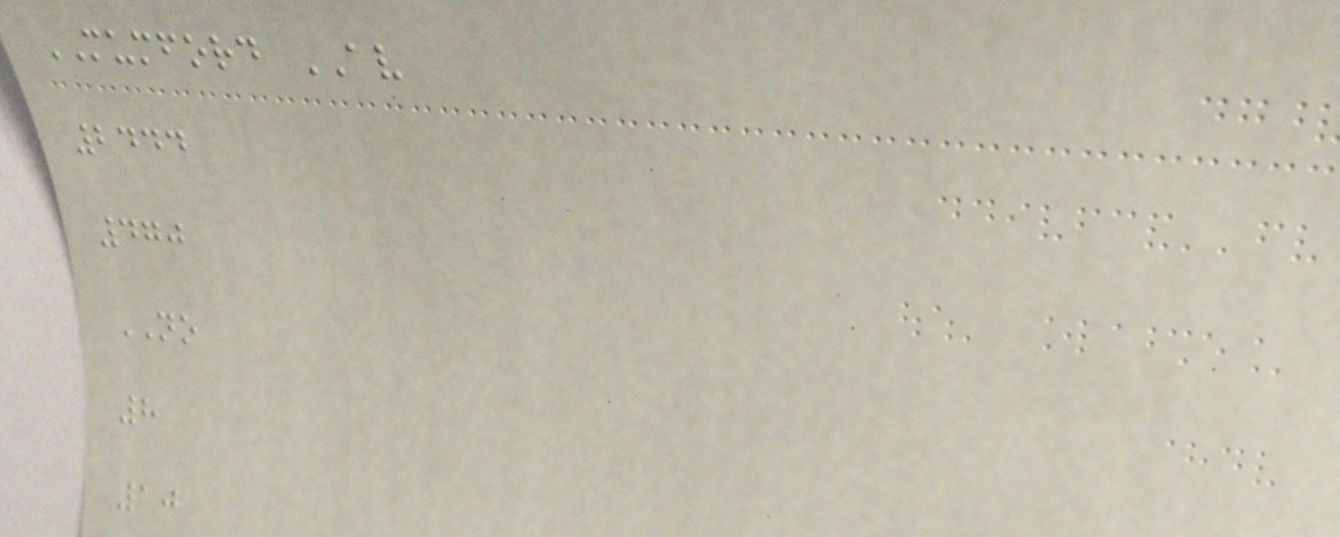MUMFORD AV
2444
470
NO
8
10
